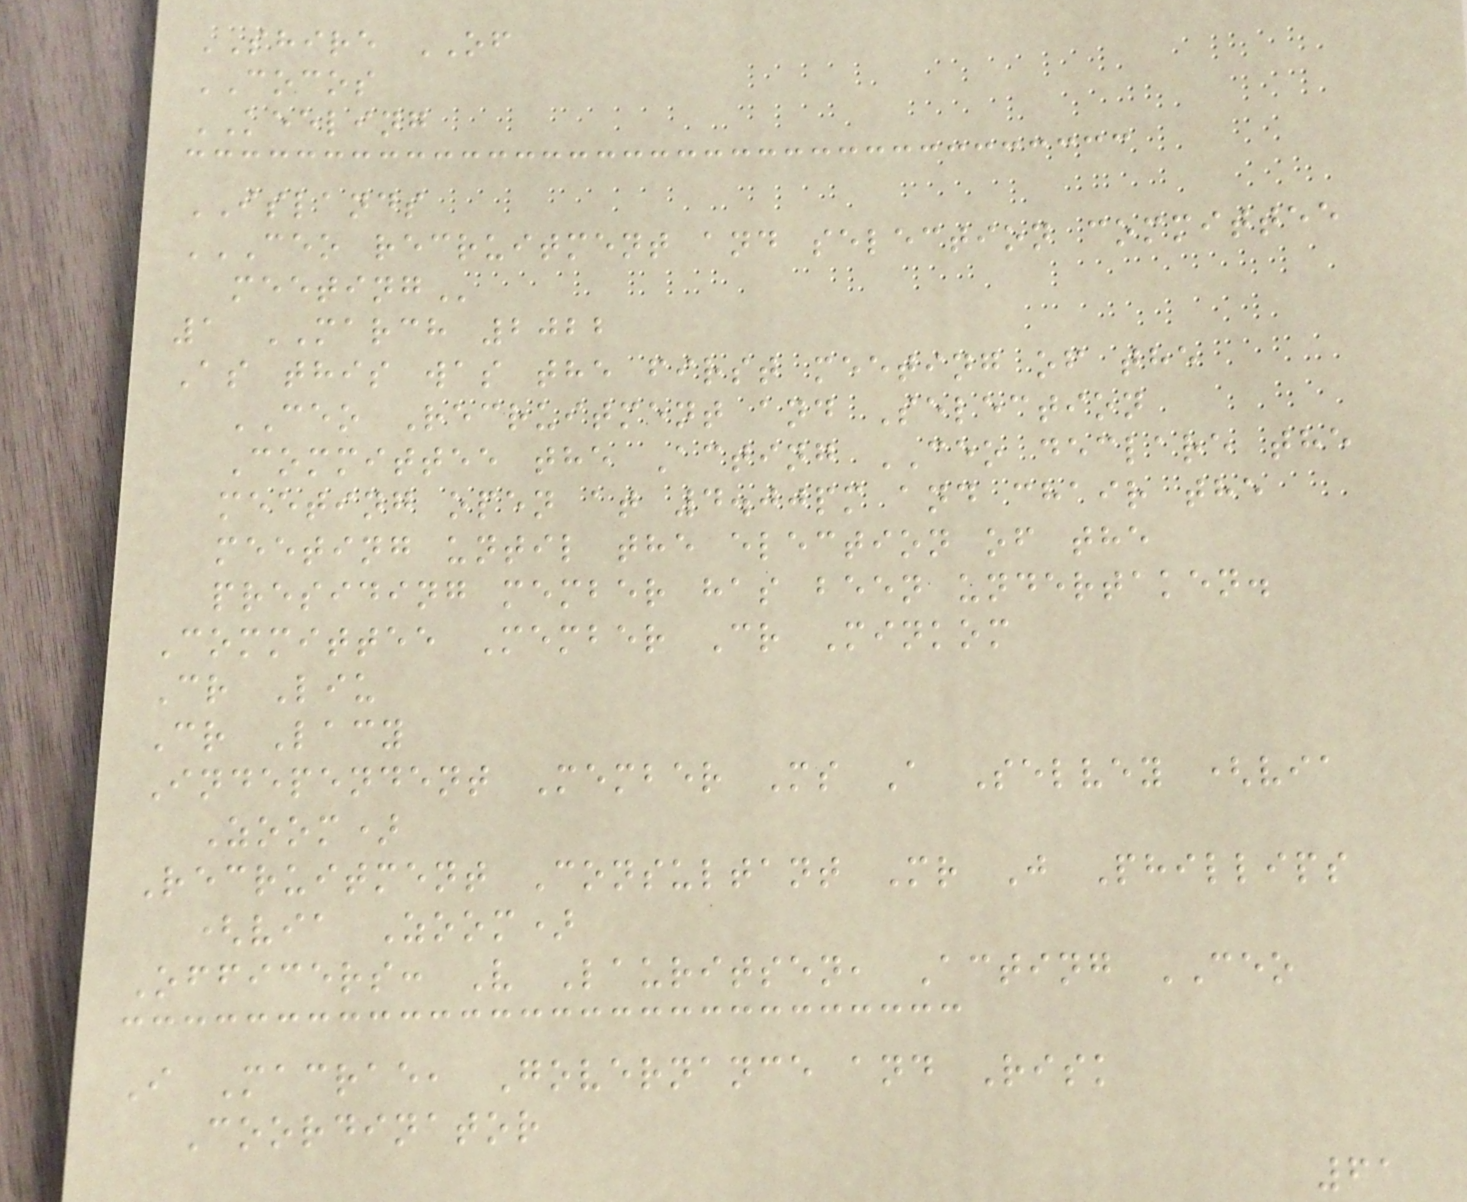SHIRE OF
COCOS
KEELING
ISLANDS
CEO RECRUITMENT AND SELECTION COMMITTEE
MEETING
1 MARCH 2022
As this was the first meeting of the
CEO Recruitment and Selection
Committee the Acting CEO declare the
meeting open at 4.00pm and chair the
meeting until the election of the
presiding member has been undertaken.
Committee Member Cr Minkom
Cr Liu
Cr Lacy
Independent Member Ms A Selvey (via
Zoom)
Recruitment Consultant Mr J Phillips
(via Zoom)
Officers: V Lauritsen, Acting CEO
I Macrae, Governance and Risk
Coordinator
61
